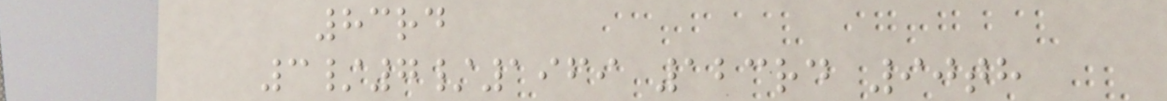83rd
3/7/1969 123rd 90th
